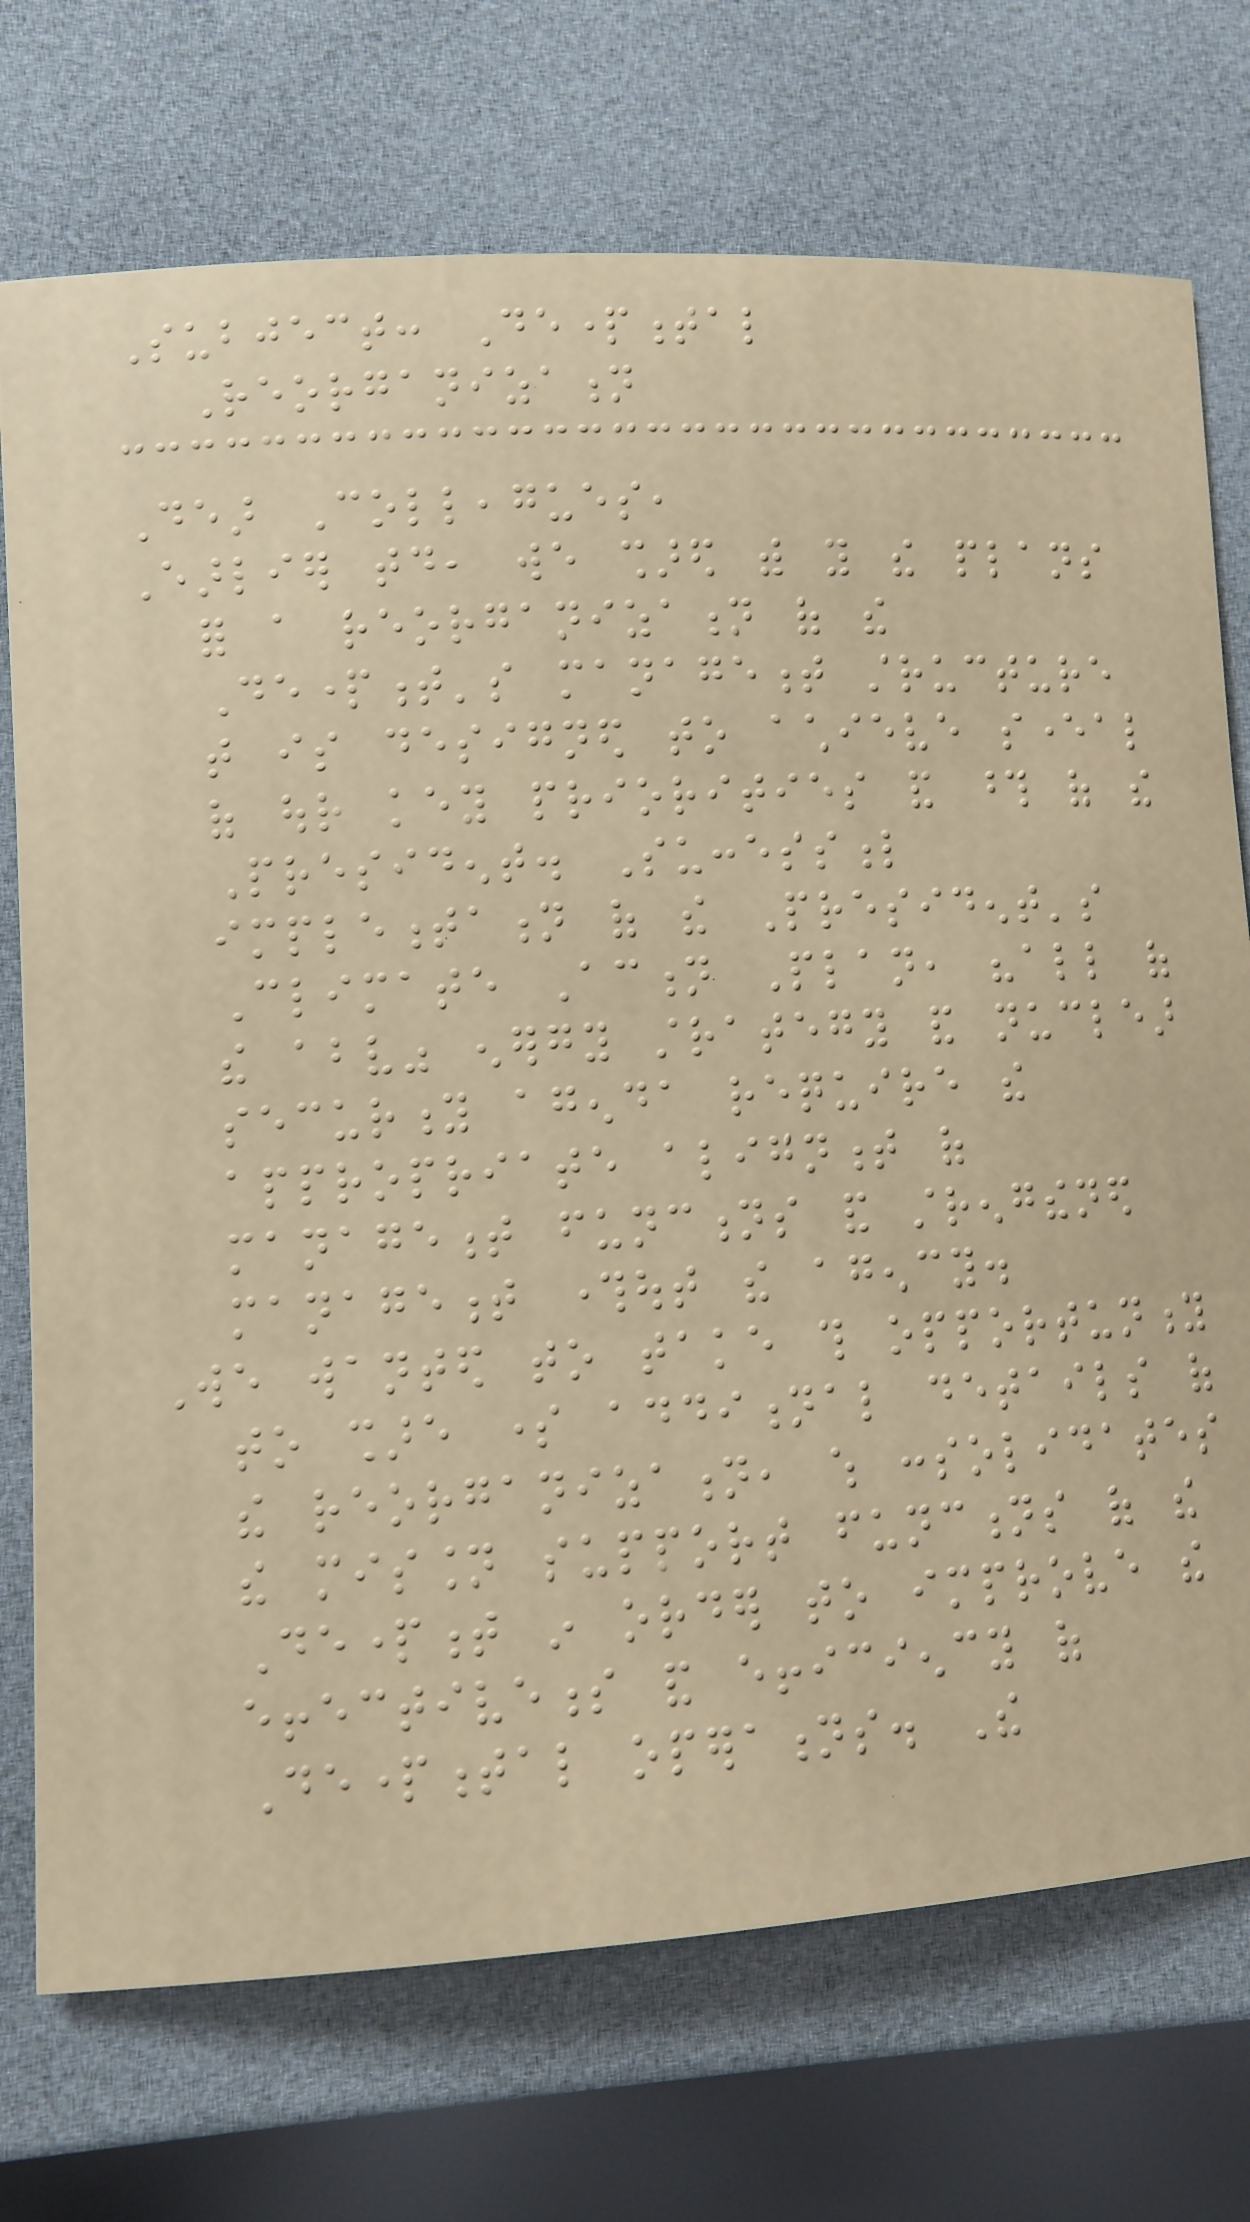Subject: Departmental
Reorganization
Dear Colleagues,
Earlier today, we shared with you the plans
for a reorganization of the
Department's management structure
that is designed to achieve several
of our key priorities and those of the
President. Successful
implementation of the President's
Climate Action Plan, "all of
the above" energy strategy and nuclear
security agenda require the
appropriate alignment of
management functions and strengthened
management throughout the agency.
We wanted to take this opportunity
to share some additional details of
the reorganization, which consolidates
the mission support functions of the
Department in order to improve the
effectiveness and efficiency of
Departmental operations. The
